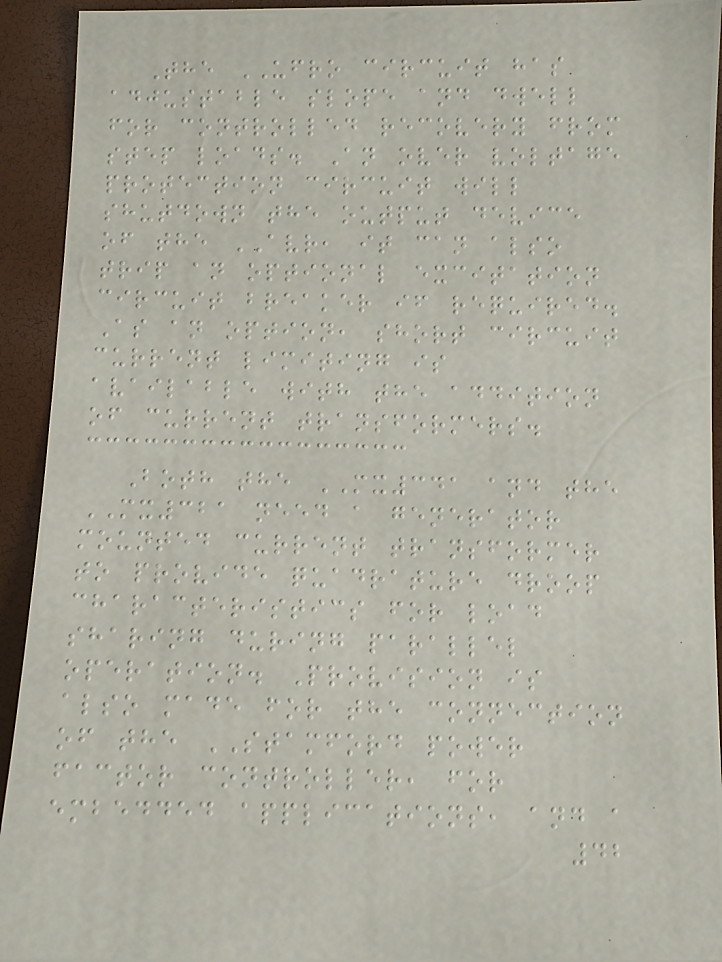The UFRO circuit has
adjustable slope and dwell
for controlled recovery from
step loads. An over voltage
protection circuit will
shutdown the output device
of the AVR, it can also
trip an optional excitation
circuit breaker if required.
As an option, short circuit
current limiting is
available with the addition
of current transformers.
Both the MX341 and the
MX321 need a generator
mounted current transformer
to provide quadrature droop
characteristics for load
sharing during parallel
operation. Provision is
also made for the connection
of the STAMFORD power
factor controller, for
embedded applications, and a
42
